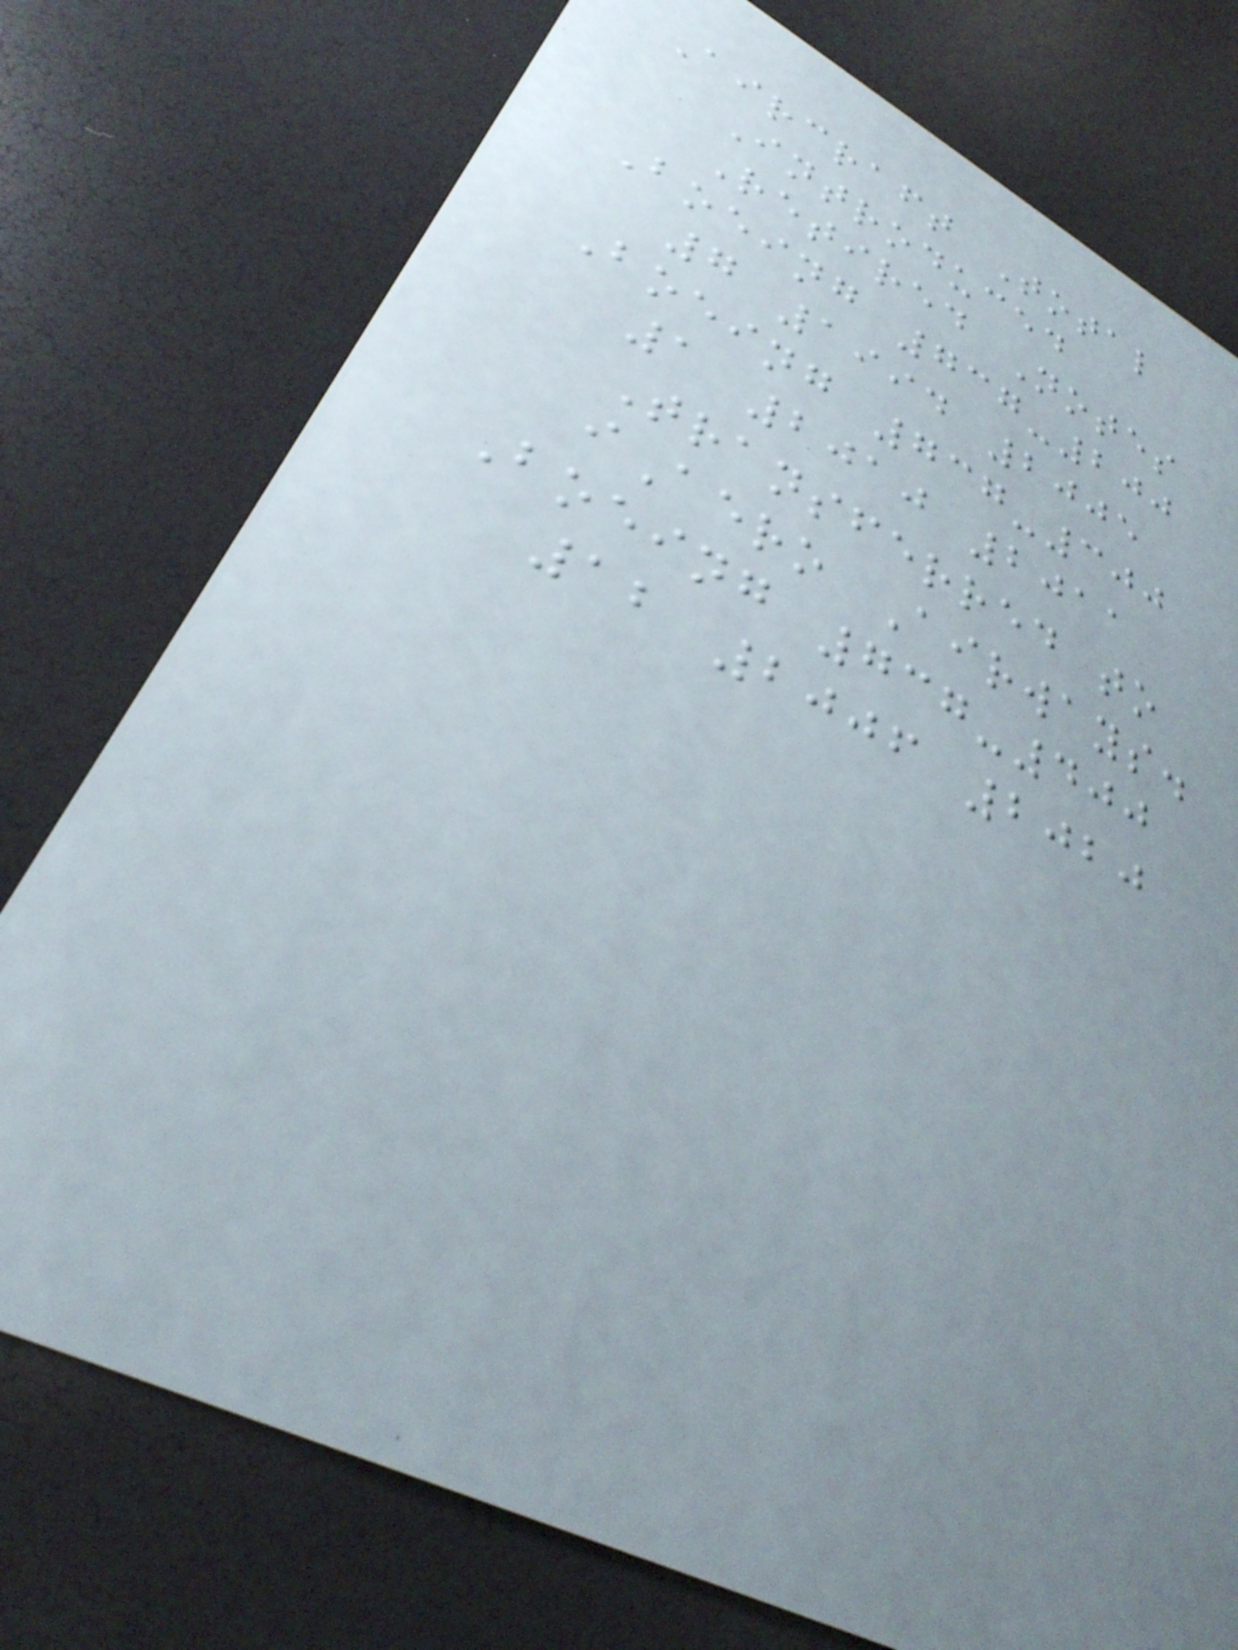Aircraft Total
Introduced
Retired Notes
Boeing 737-200
7 1994 2005
Boeing 737-300
1 2010 2011
Transferred to
iAero Airways.
Boeing 737-400
12 2006 2020
